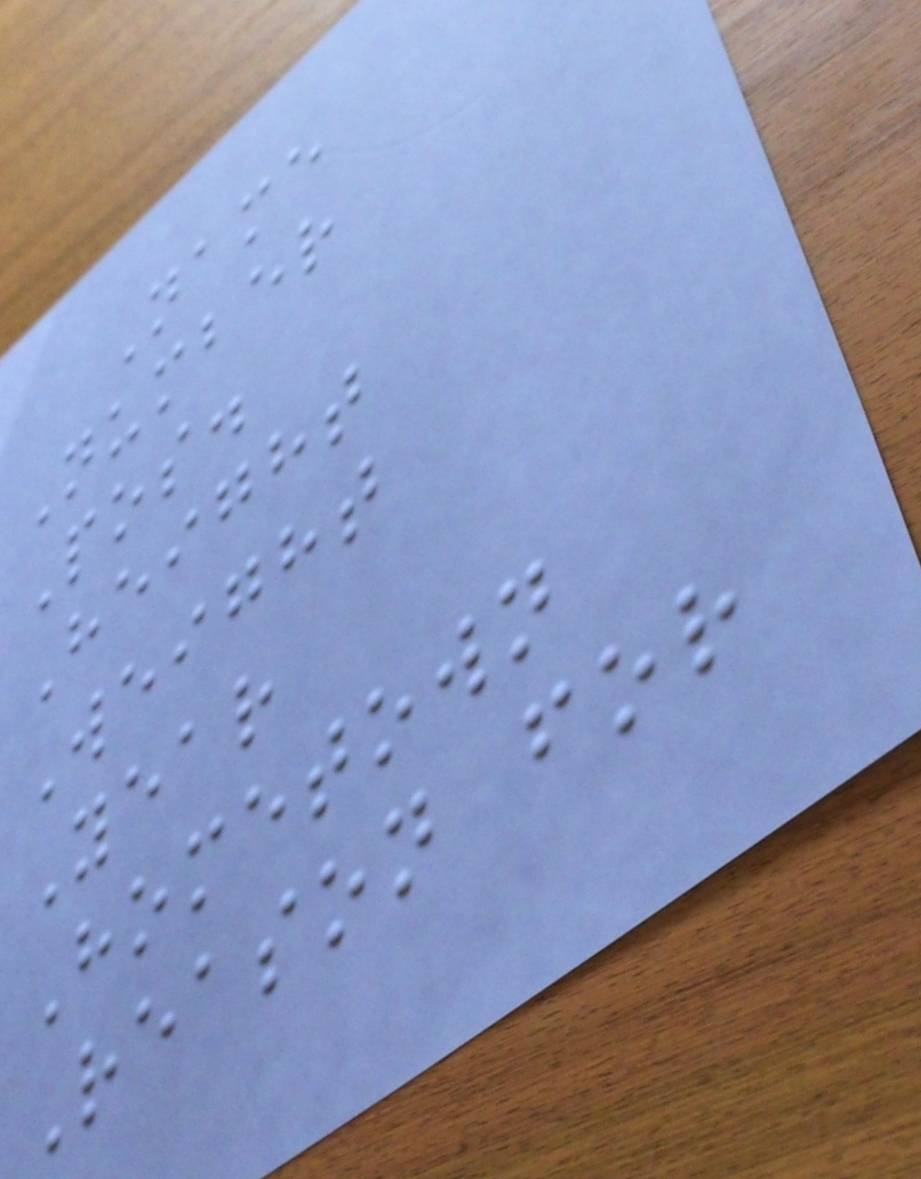Name
Number
Pos.
Height
Weight
Year
Hometown
Reason for
